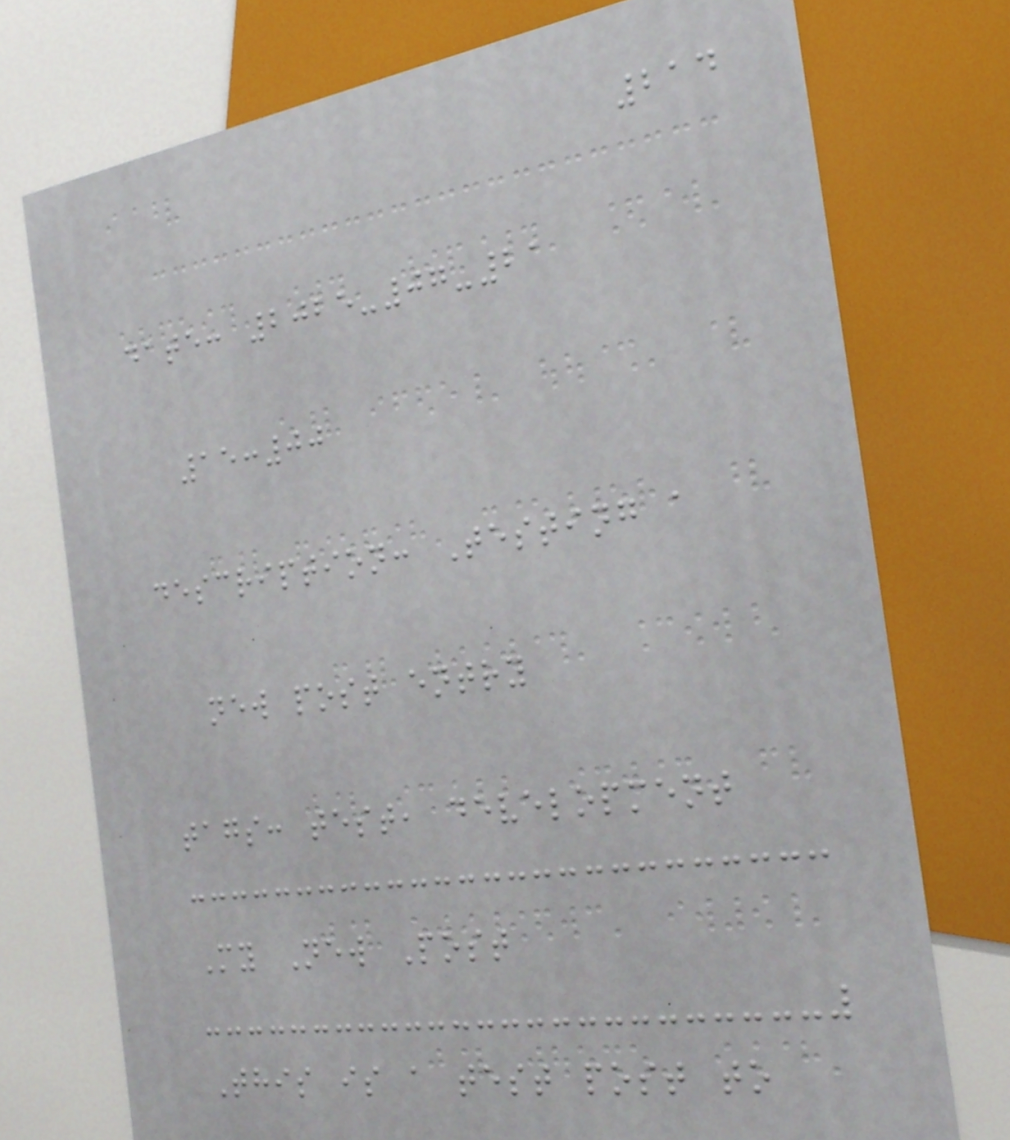214
date: 2025-07-21
15:00
description: Testing a
new post entry
tags: test, development
My New Post
This is a test post to
